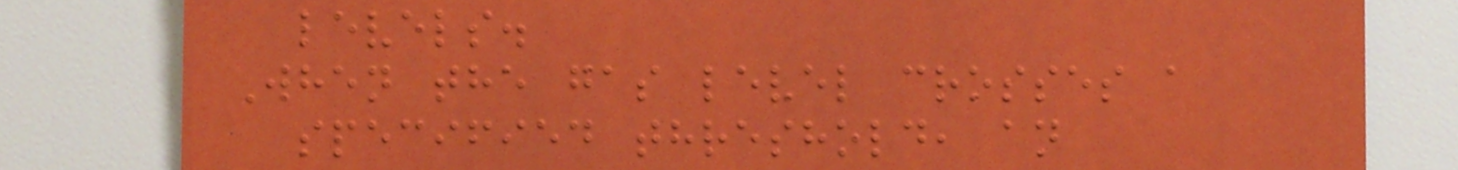levels.
When the gas level crosses a
specified threshold, an
